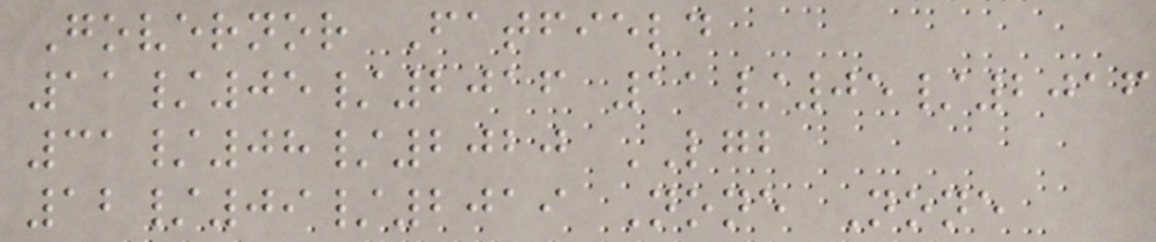Governor Fatfield
11/05/2016 11/05/2016
31/08/2020 LGB
12/09/2019 None None
